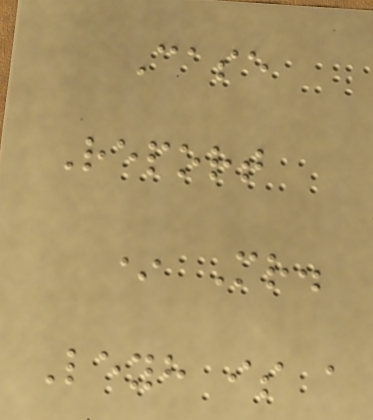Case
Report
* Mr.
Leyh is a
